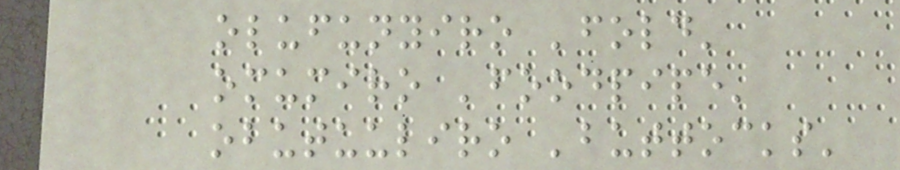olufunyiro 'fold'
omumiro 'foodpipe'
obutuuliro 'buttocks'
